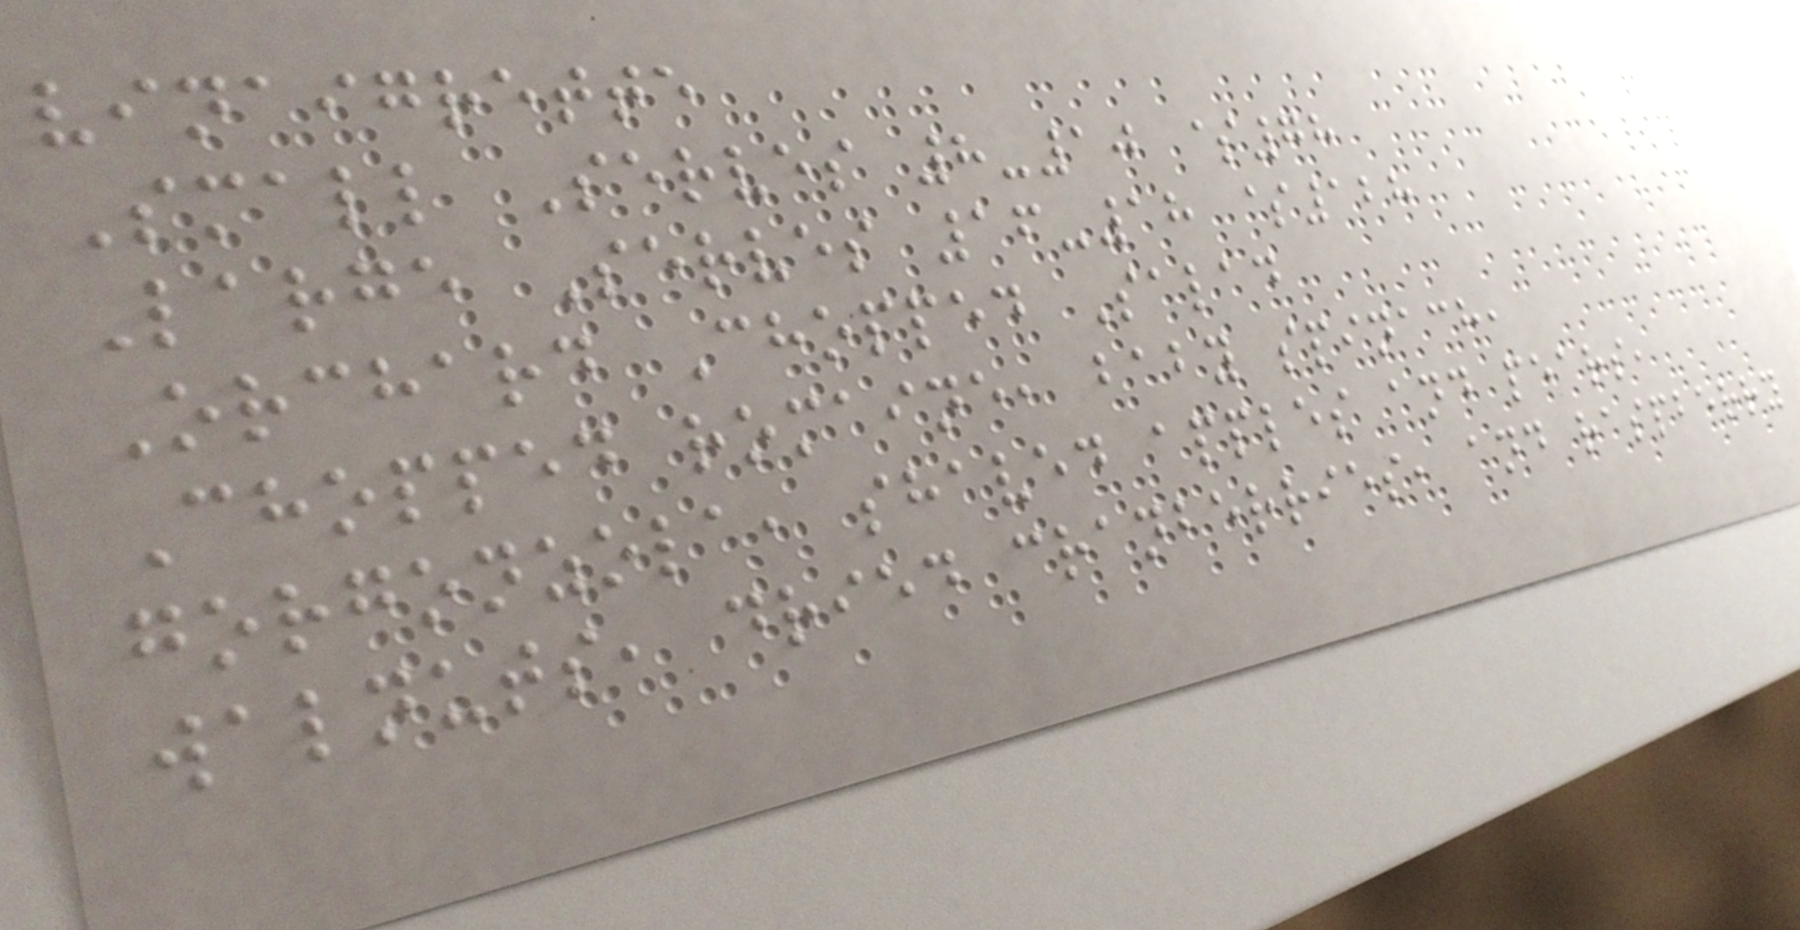vinaigrette
Small Serves 8-10 $78
Large Serves 16-18 $128
Orchard Chopped Salad
Chopped romaine, baby spinach,
gorgonzola, shaved apples and pears,
walnuts, dried cranberries, and raspberry
